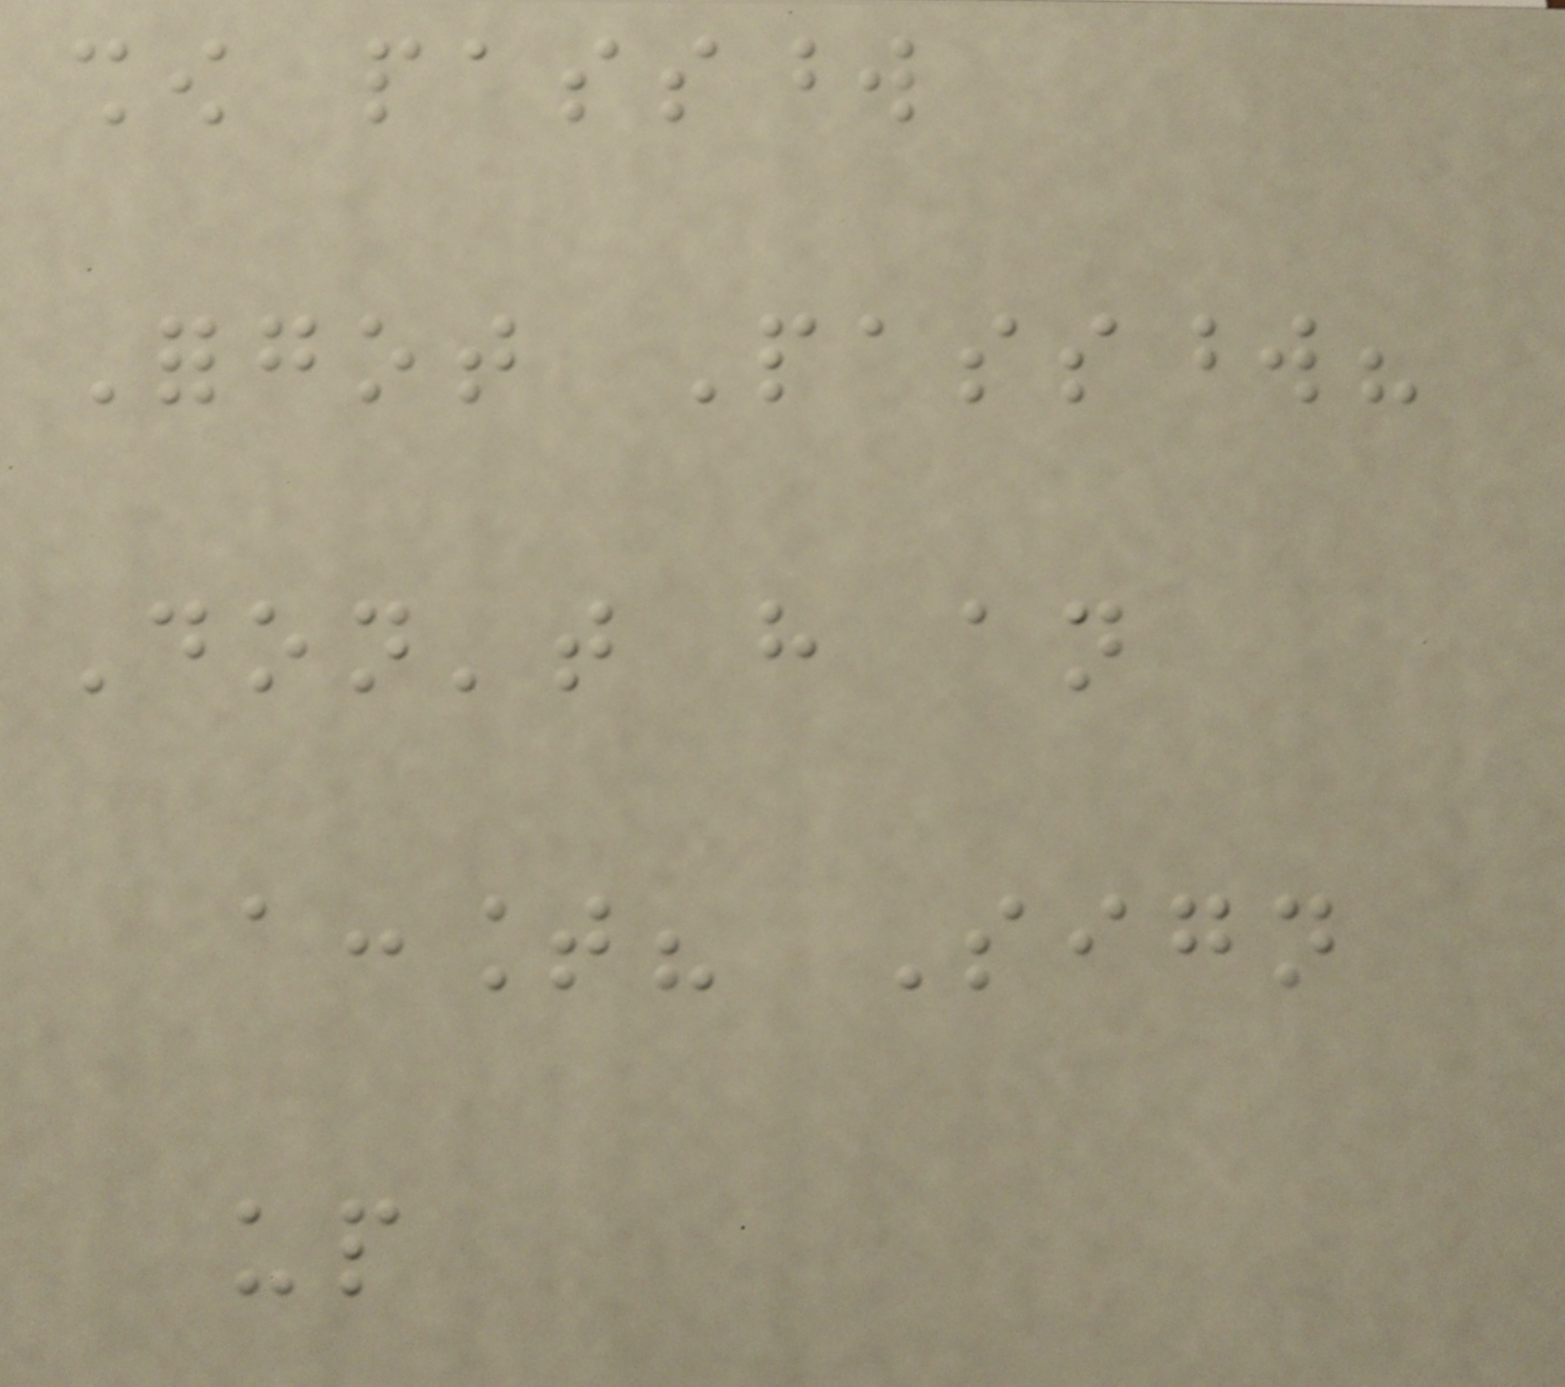show password
Forgot Password?
Don't have an
account? Sign
up
